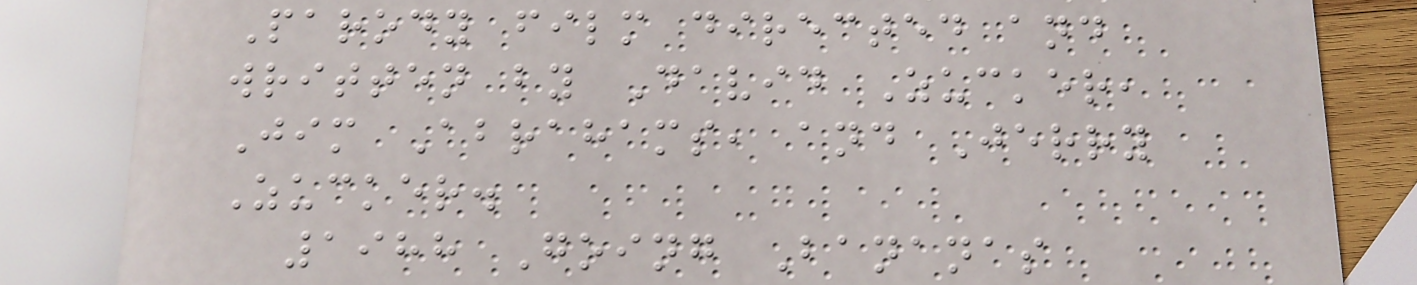Parody film directed and
written by David Zucker,
Jim Abrahams, and Jerry
Zucker.
1988 Going Bananas
